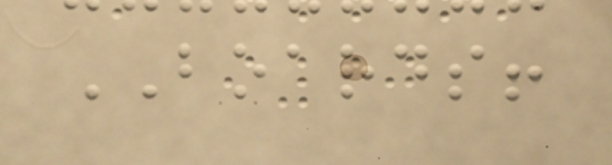BOARDS!
